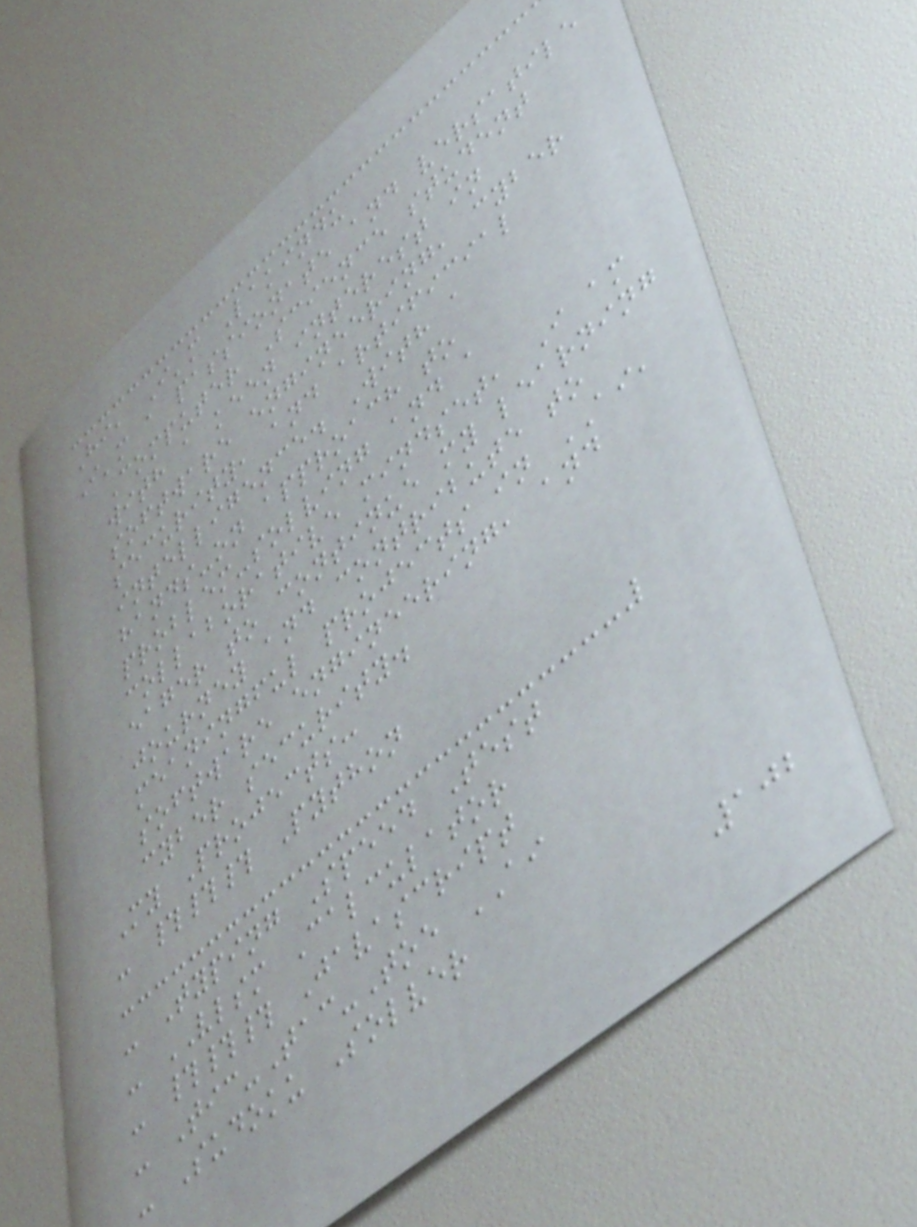Hi, I'm Lakindu
I'm a passionate and versatile
Computer Science student
with a keen interest in
software engineering, cyber
security, and artificial
intelligence. With a
hands-on approach to
problem-solving and a
collaborative mindset, I am
eager to continue my learning
journey and contribute to
meaningful projects in AI,
software engineering, and
cyber security.
My Projects:
- ### Python
- Typing Speed Test
- VLSM Calculator
- ### Javascript
- Tic-Tac-Toe AI
- Sudoku Solver
102
